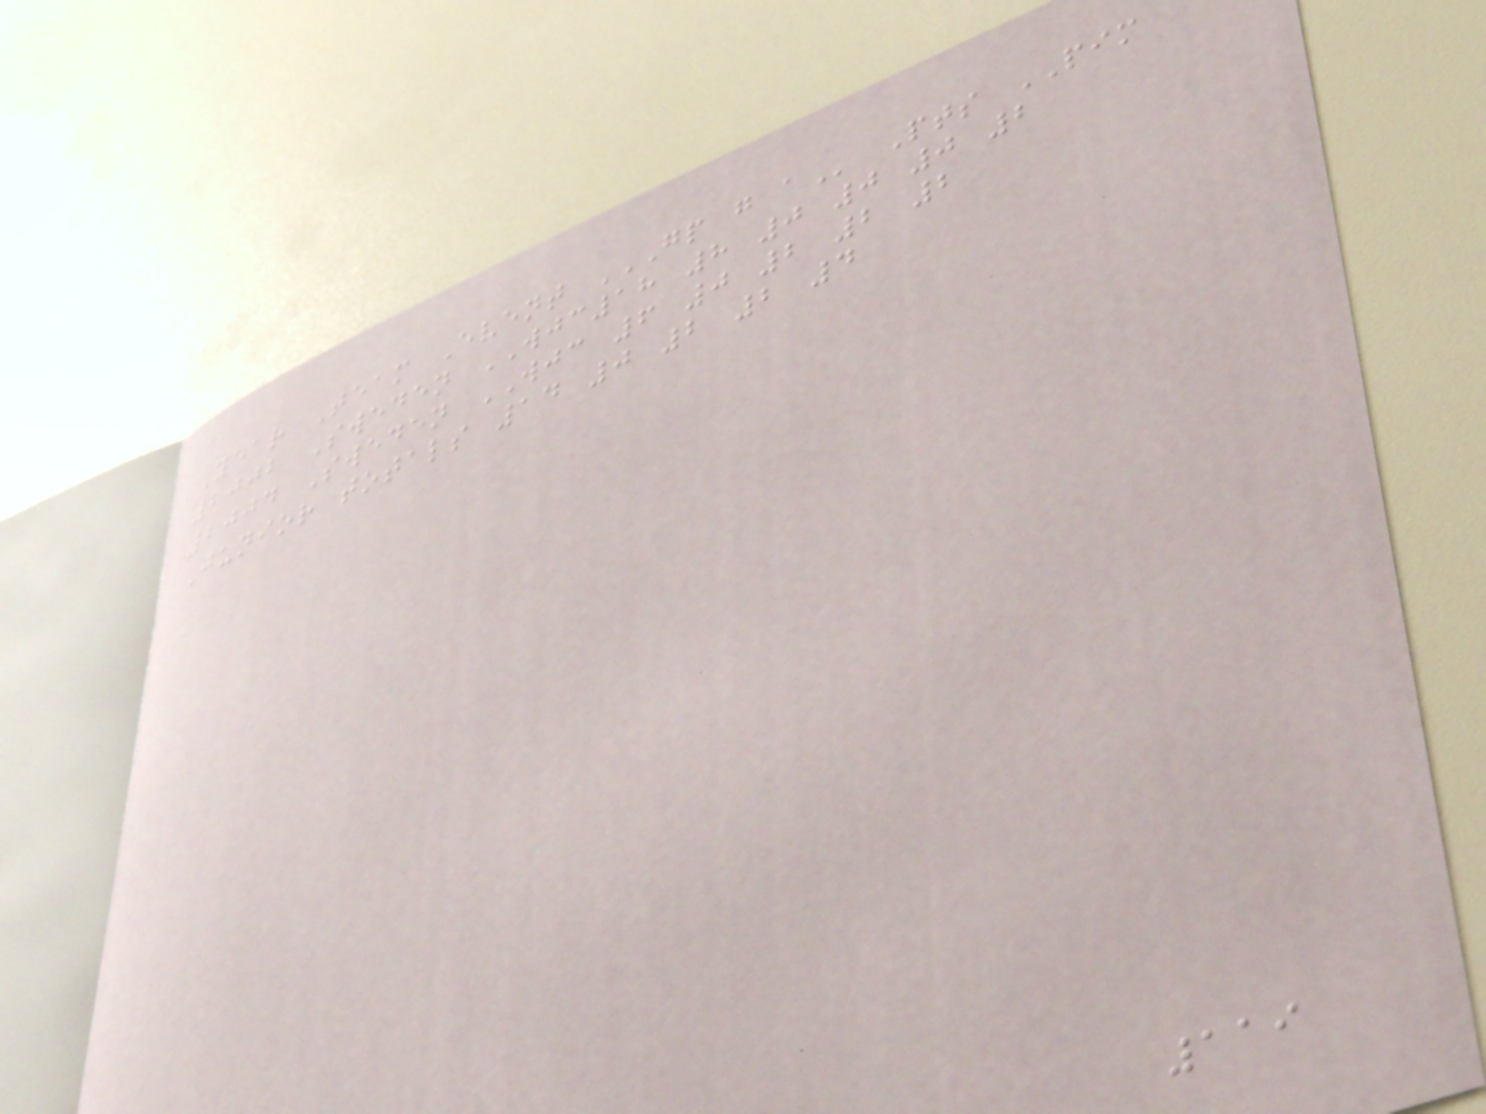Year Team Event GP G A Pts PIM
2002 Sweden WJC18 8 0 0 0 2
2004 Sweden WJC 6 0 2 2 2
Junior totals 14 0 2 2 4
119
